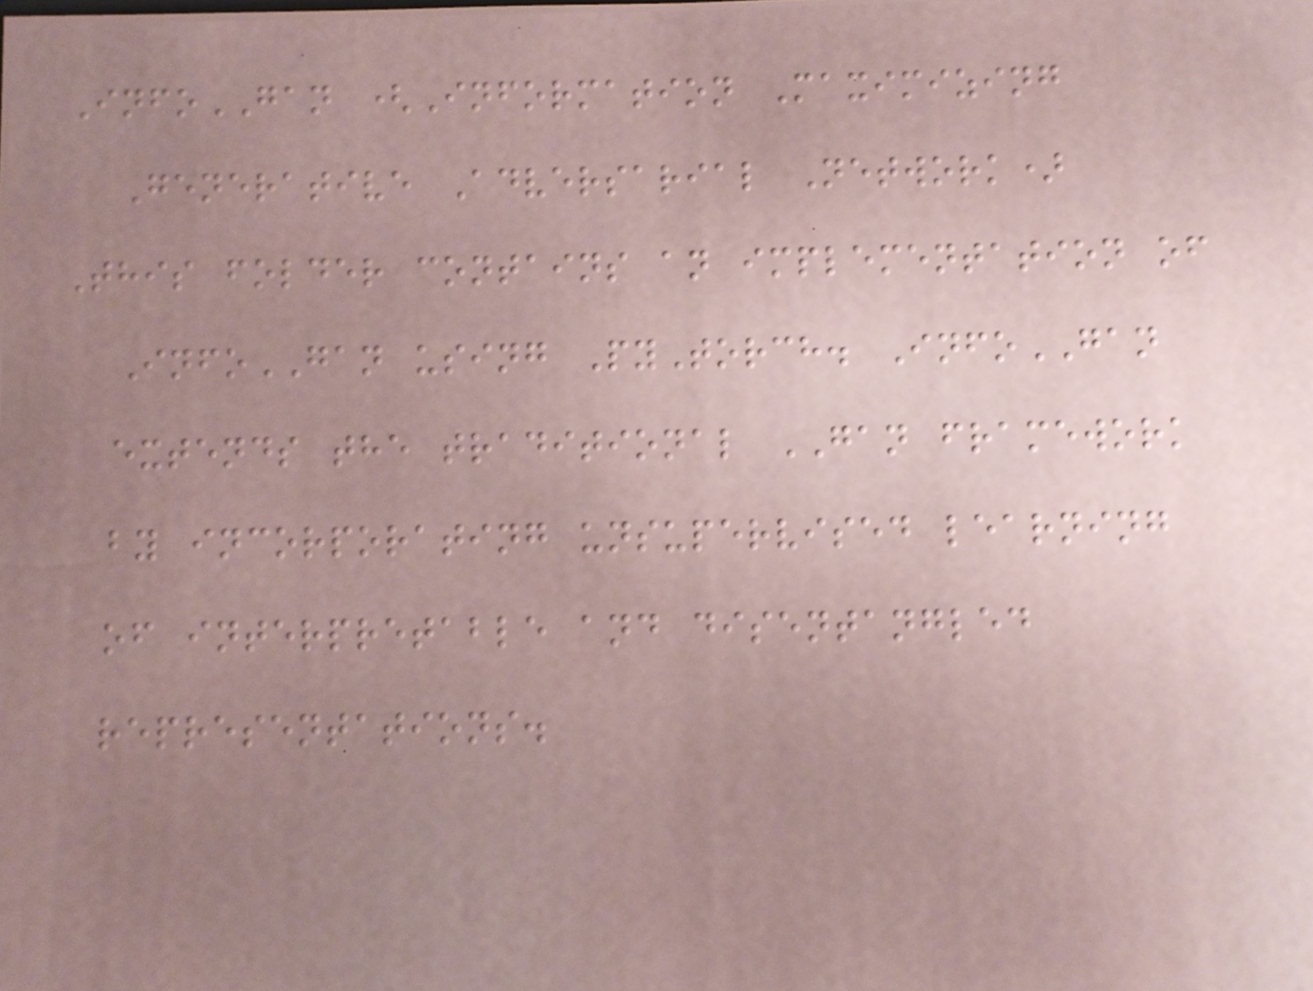InfoGAN (Information Maximizing
Generative Adversarial Network)
This folder contains an implementation of
InfoGAN using PyTorch. InfoGAN
extends the traditional GAN framework
by incorporating unsupervised learning
of interpretable and disentangled
representations.
